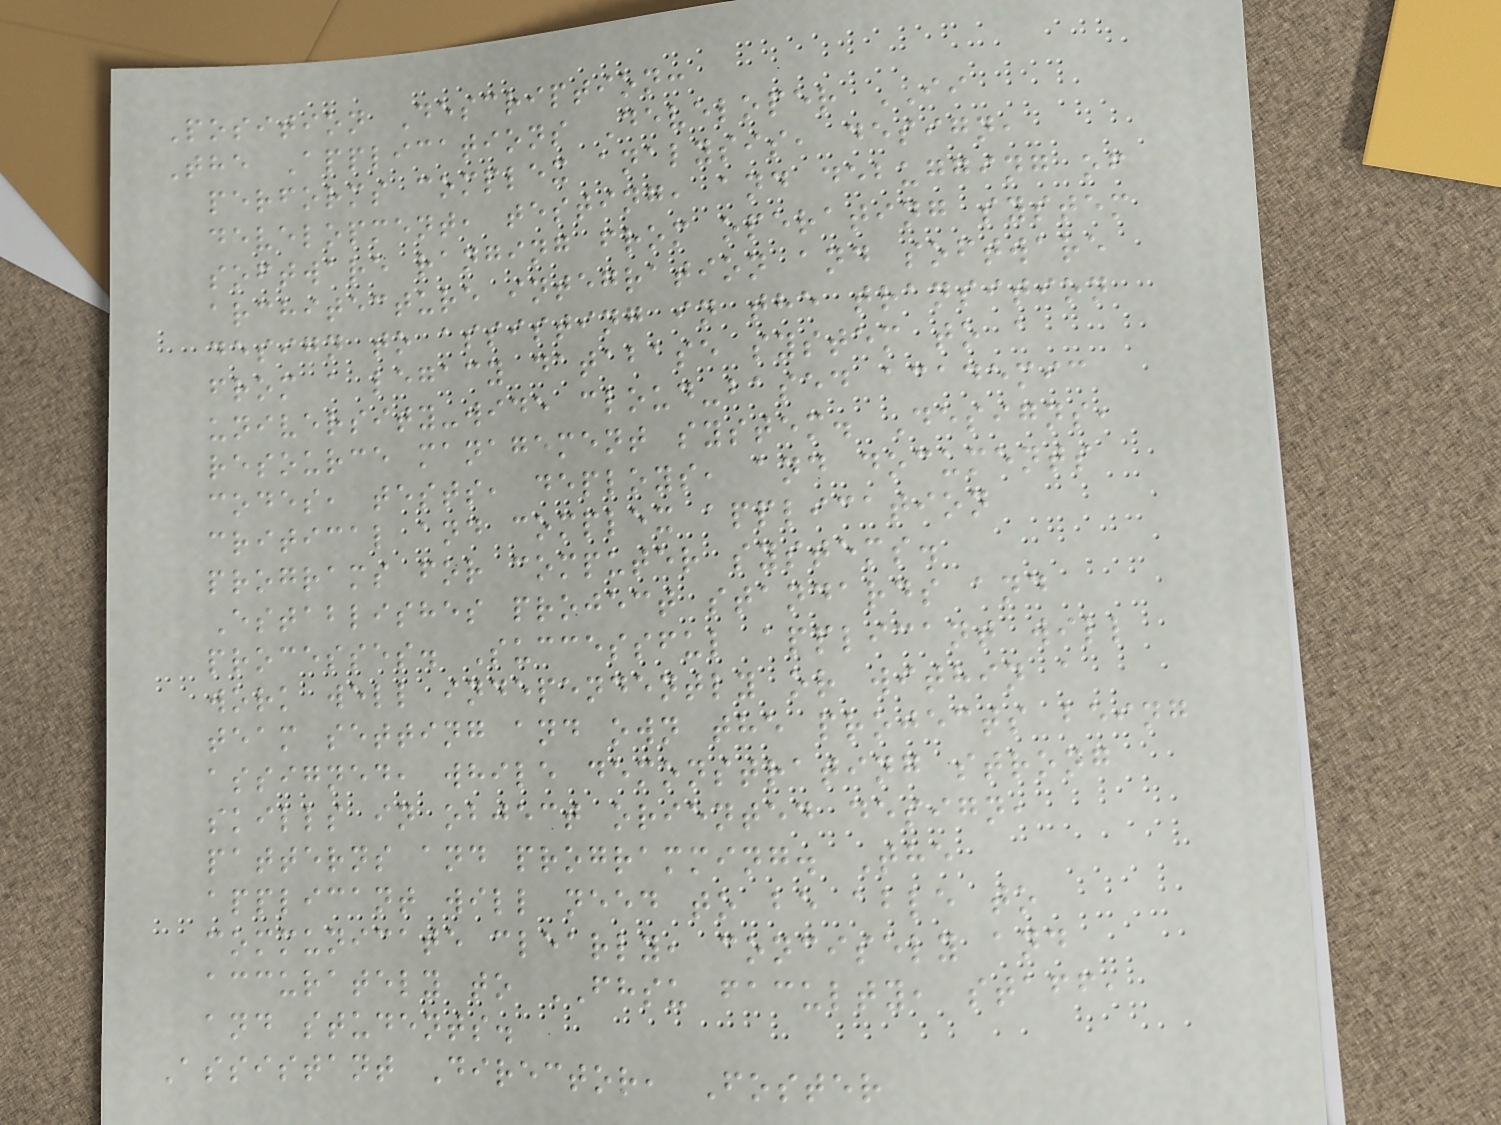Position Description:
The Applications Developer II
performs complex analysis, design,
development, testing, and debugging of
software ranging from operating system
architecture integration and software
design to assisting in the transition
from a legacy database system to a
university-wide cloud-based academic
resource management system. Designs,
codes, tests, deploys, and documents
critical and complex application
programs for computer systems.
Establishes project standards and
processes. Successful applicant will
work well independently or within a
team setting and own the projects being
assigned, while demonstrating strong
skills in object oriented design,
patterns and programming. The
applicant will need to be able to
communicate clearly, concisely and
accurately to FHSU faculty, staff,
and students.
Assistant Director, Foster
